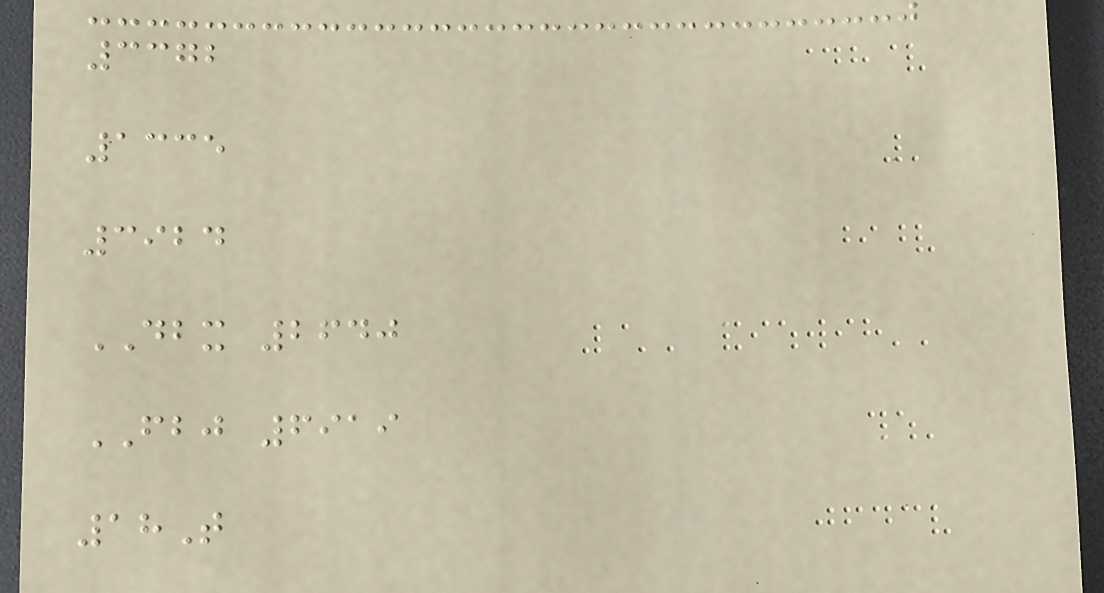3372
1335
3924
DBX 2640
FBJ 6919
18T
